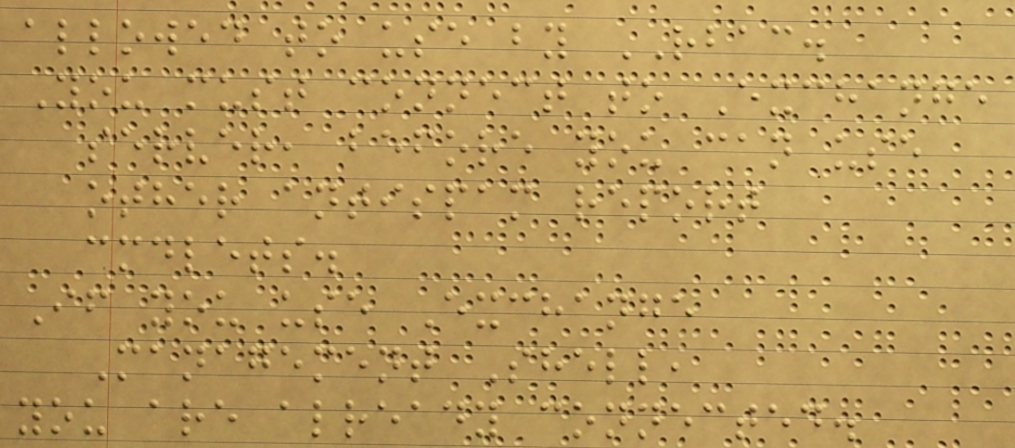allowed to use by RBAC.
You must connect to Exchange
server, before you can use
other antispam report
cmdlets.
If you use Exchange
Management Shell,
you are already connected.
